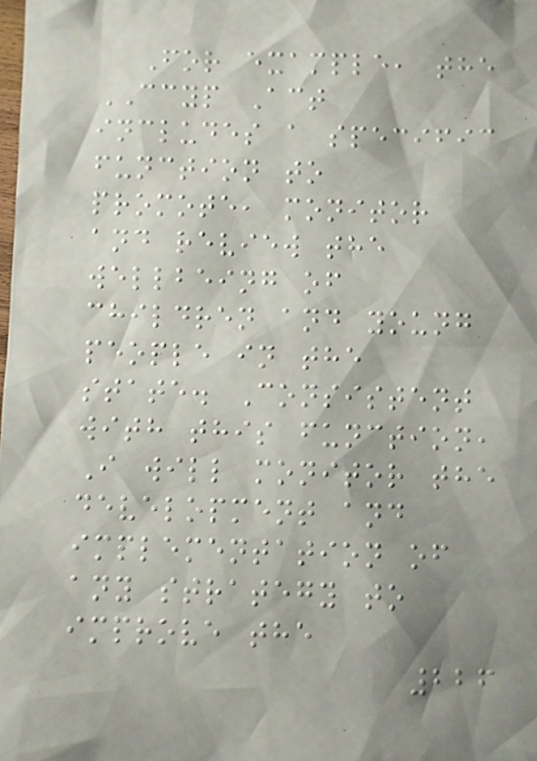For example, the
CCYP Act
includes a specific
function to
promote, monitor
and review the
wellbeing of
children and young
people in the
state. Consistent
with this function,
I will monitor the
development and
implementation of
any strategy to
improve the
226
